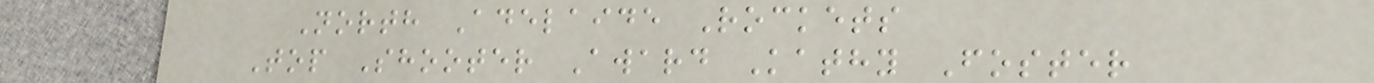North Adelaide Rockets
Top Shooter Award Kathy Foster
